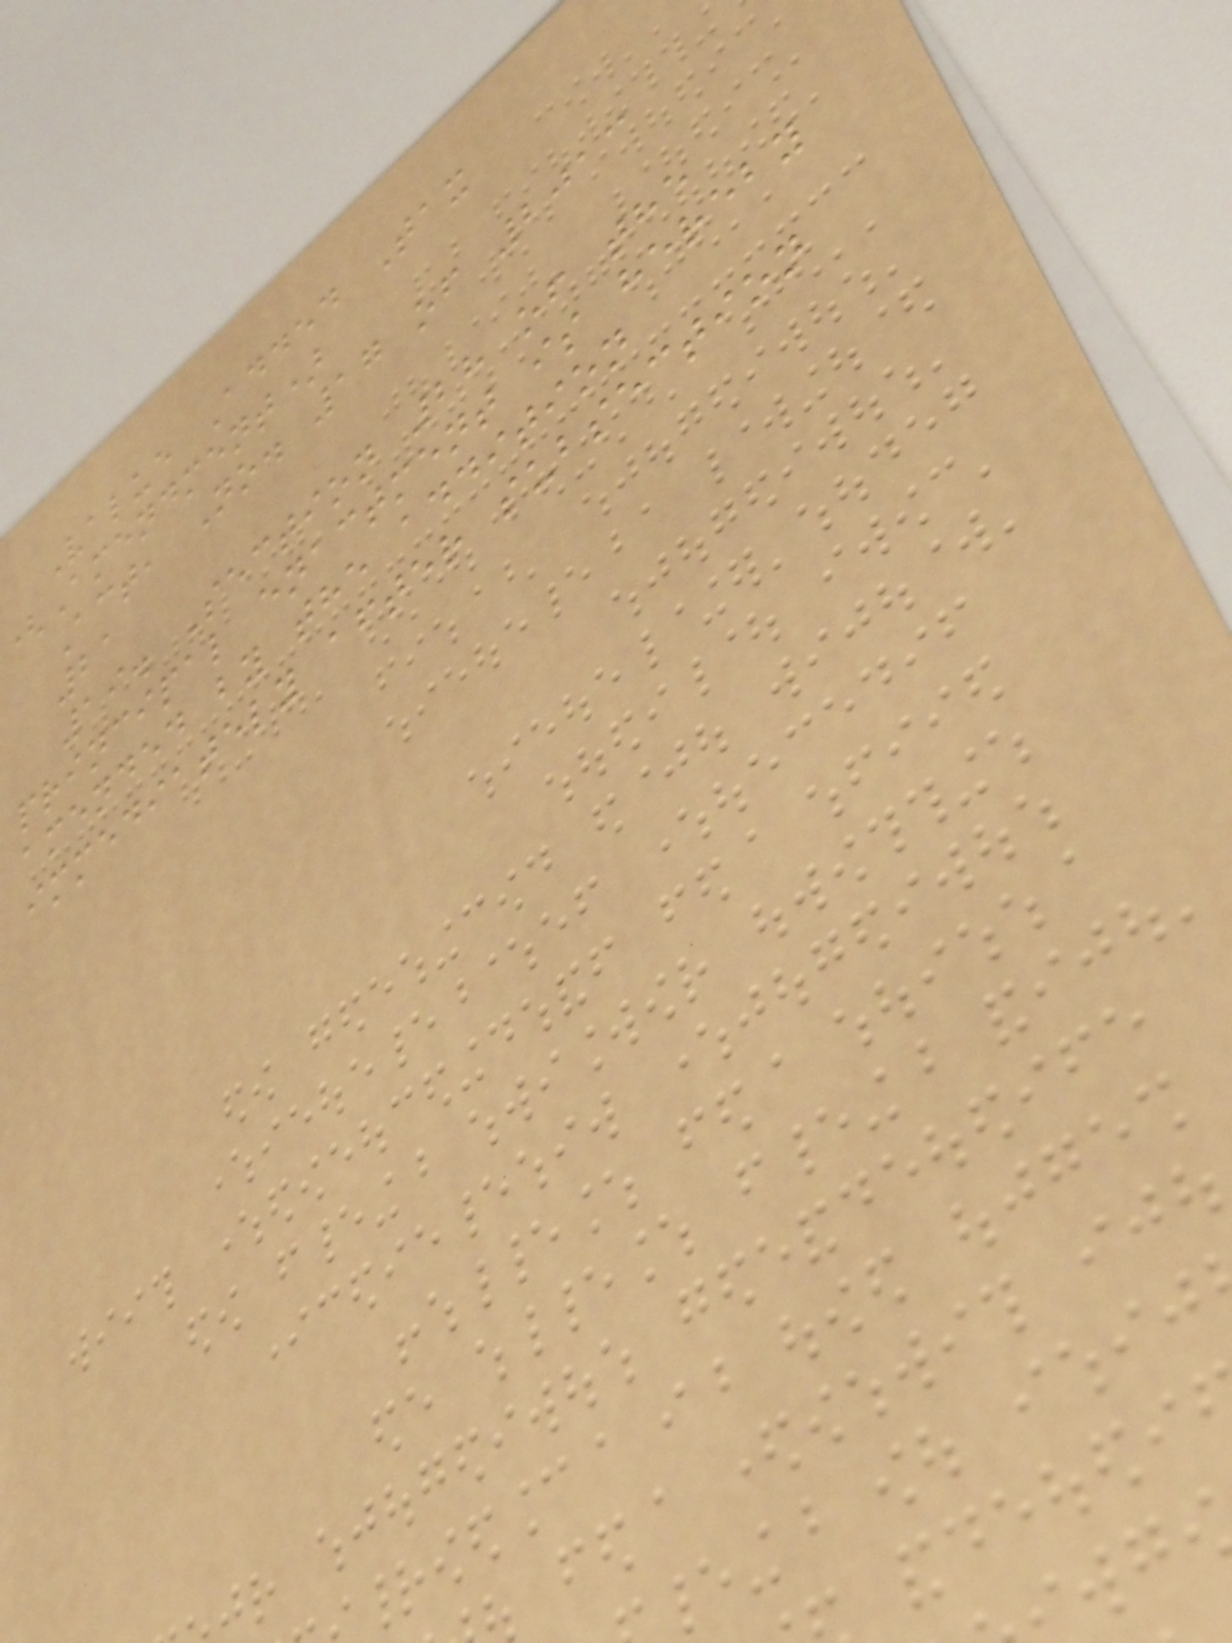Value Added Tax
(Amendment)
Act, No. 17 of 2013
21
19. Section 28 of the
principal enactment is hereby
amended by the addition
immediately after subsection
